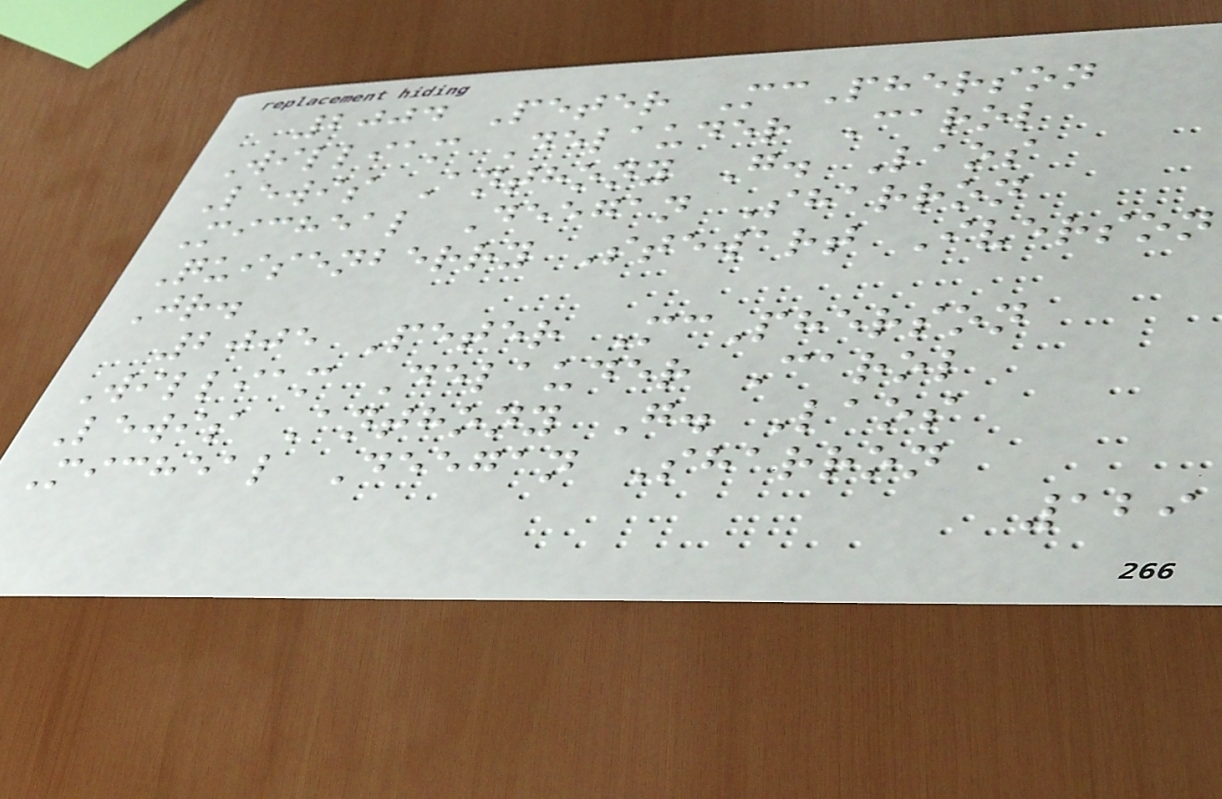2004 Peter McPherson
William Delauder Carol
Lewis Anthony G. Laos
Micheal Deegan Sharron
Quisenberry Stewart Iverson
Jr.
2005 Peter McPherson
William Delauder Carol
Lewis Anthony G. Laos
Micheal Deegan Sharron
129
